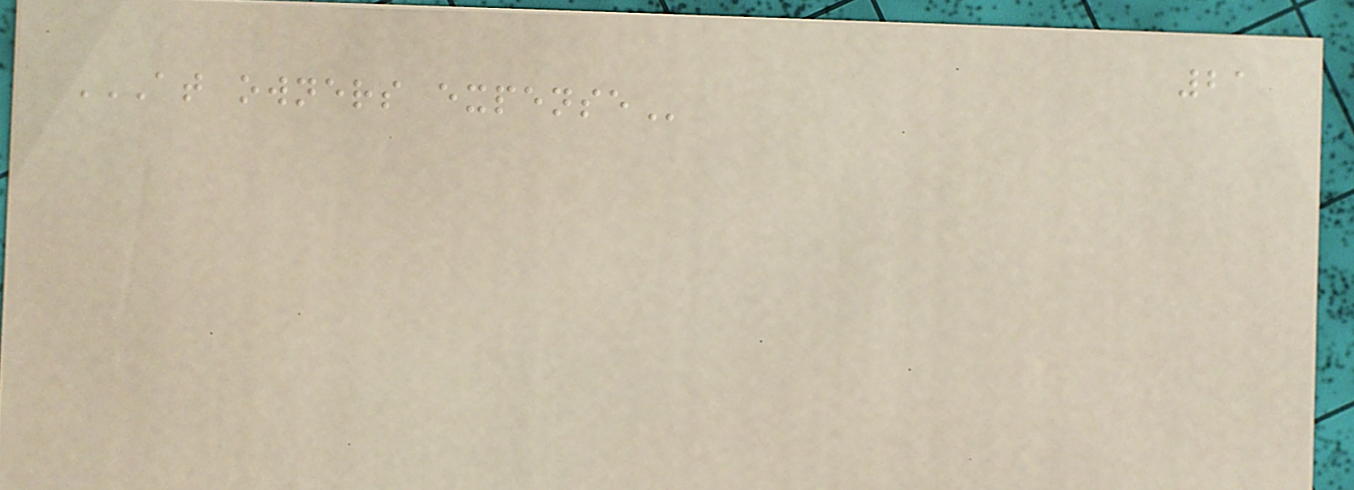21
AT OWNERS EXPENSE
